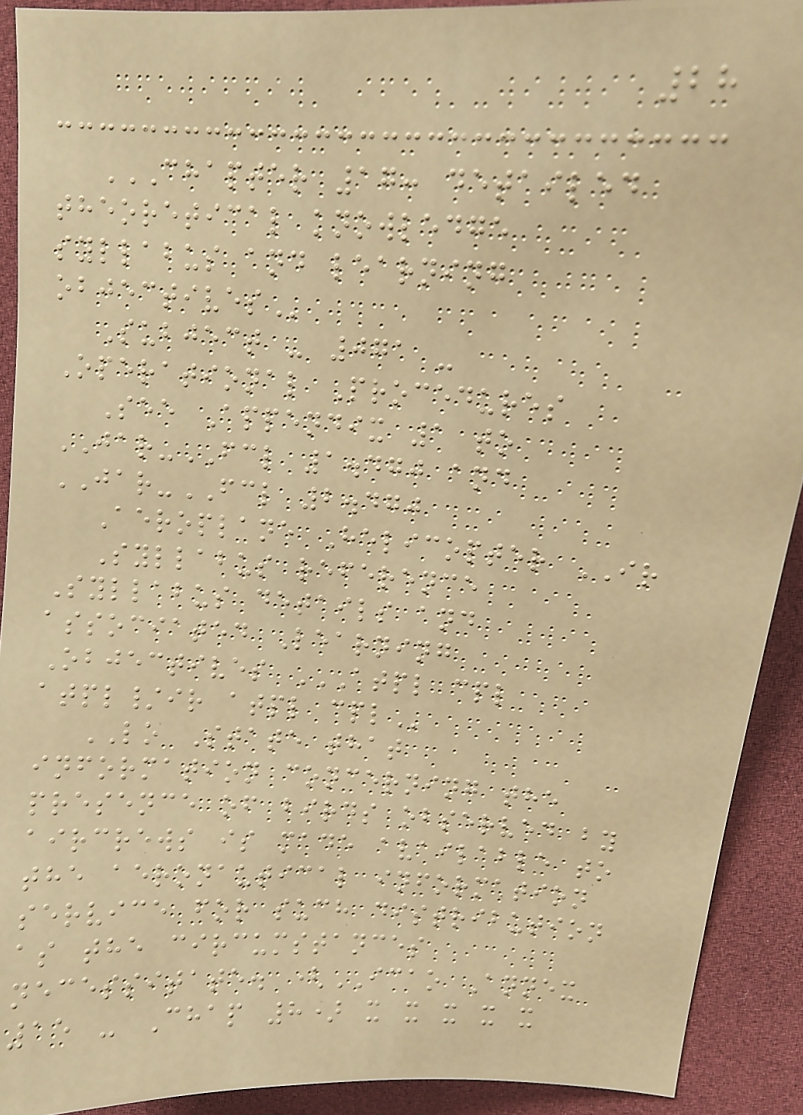28
CHAPTER 17: DETAILED
THEORETICAL KNOWLEDGE
SYLLABUS AND LEARNING
OBJECTIVES
Subject - 071 -
Operational Procedures
See Appendix 1 to
JAR-FCL 1.470 and
JAR-FCL 2.470
Aeroplane Helicopter IR
Syllabus reference
Syllabus details and
associated Learning
Objectives ATPL CPL
ATPL/IR ATPL CPL
LO State that
information concerning the
presence of birds observed by
aircrews is made available to
the aeronautical information
service for such distribution
as the circumstances
necessitate. (ICAO Annex
15 - Chap 8) x x x x x
